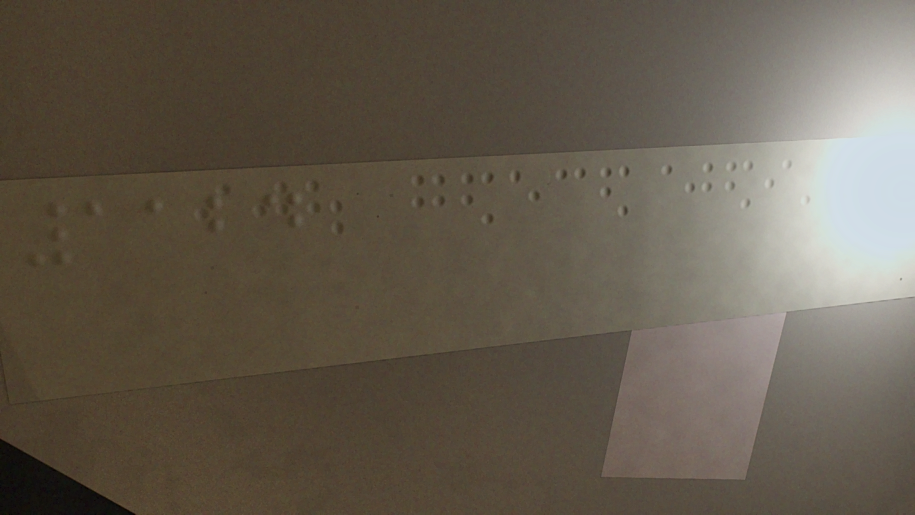1124
